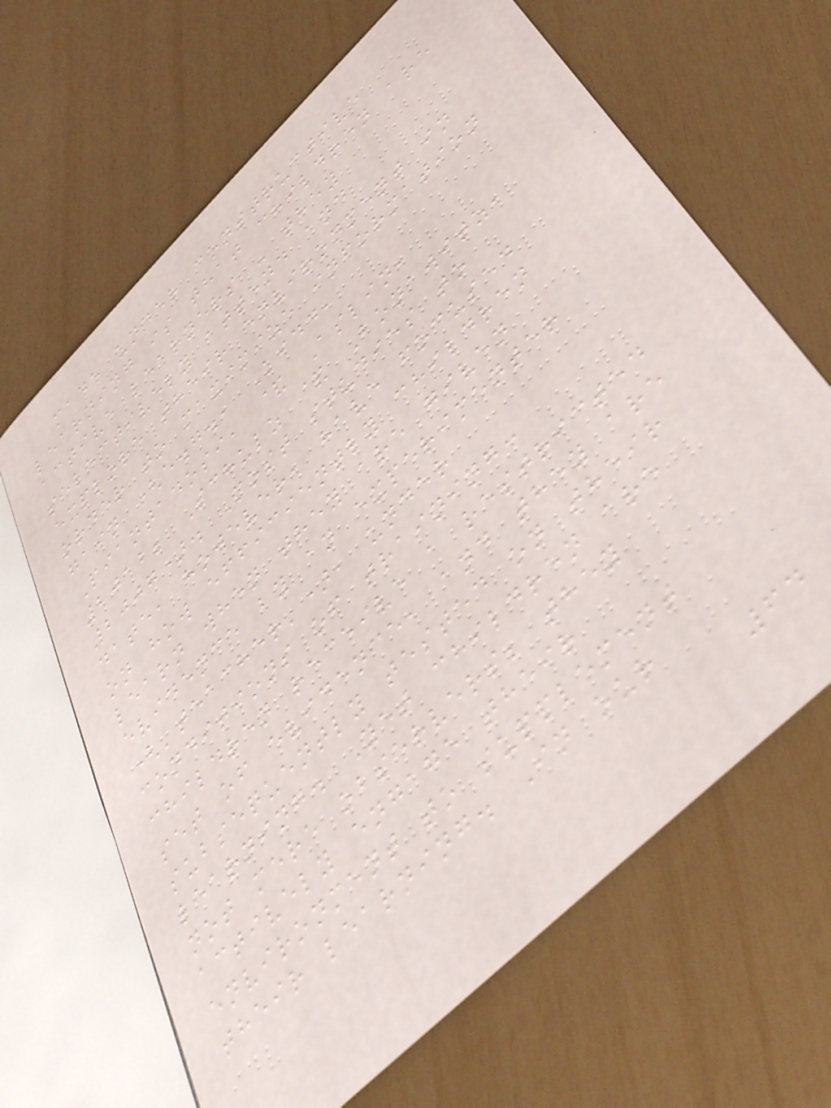made under constructive
learning is that children are
active learners - they
selectively attend and
explore their environment in
order to maximize information
gain (e.g., Kidd,
Piantadosi, & Aslin,
2012; Schulz & Bonawitz,
2007). Most studies to
date, however, have focused
on how efficiently children
learn when they are given
evidence by an experimenter
('teacher'), under
conditions of training:
children receive a restricted
set of evidence, and they are
subsequently tested on their
learning. Yet children are
not mere observers; they
actively engage their
environment to supplement
their learning. In our
64
